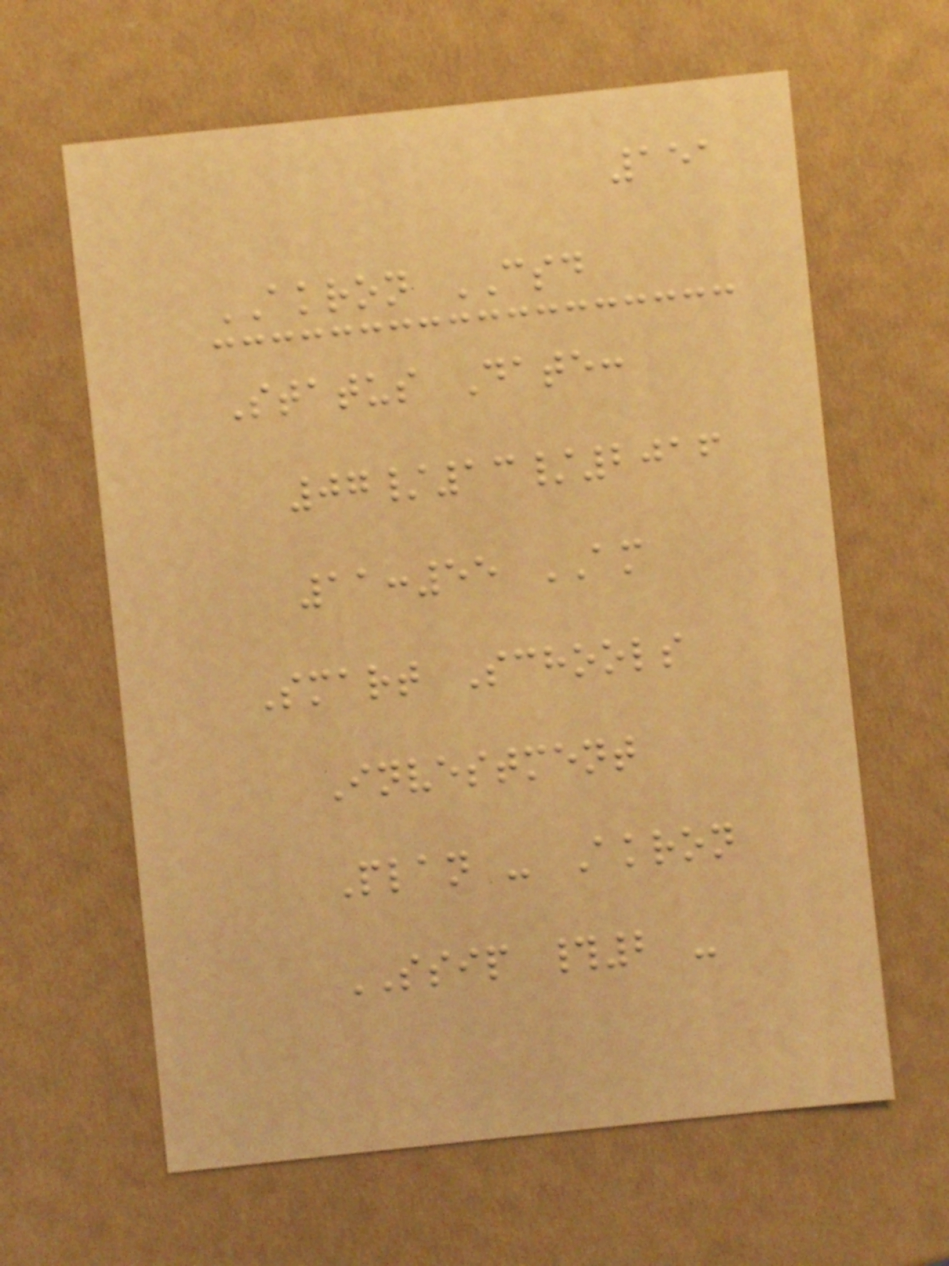151
AKRON CSD
Status Date:
07/13/2016
11:55 AM
Smart Schools
Investment
Plan - Akron
SSIP #2 -
